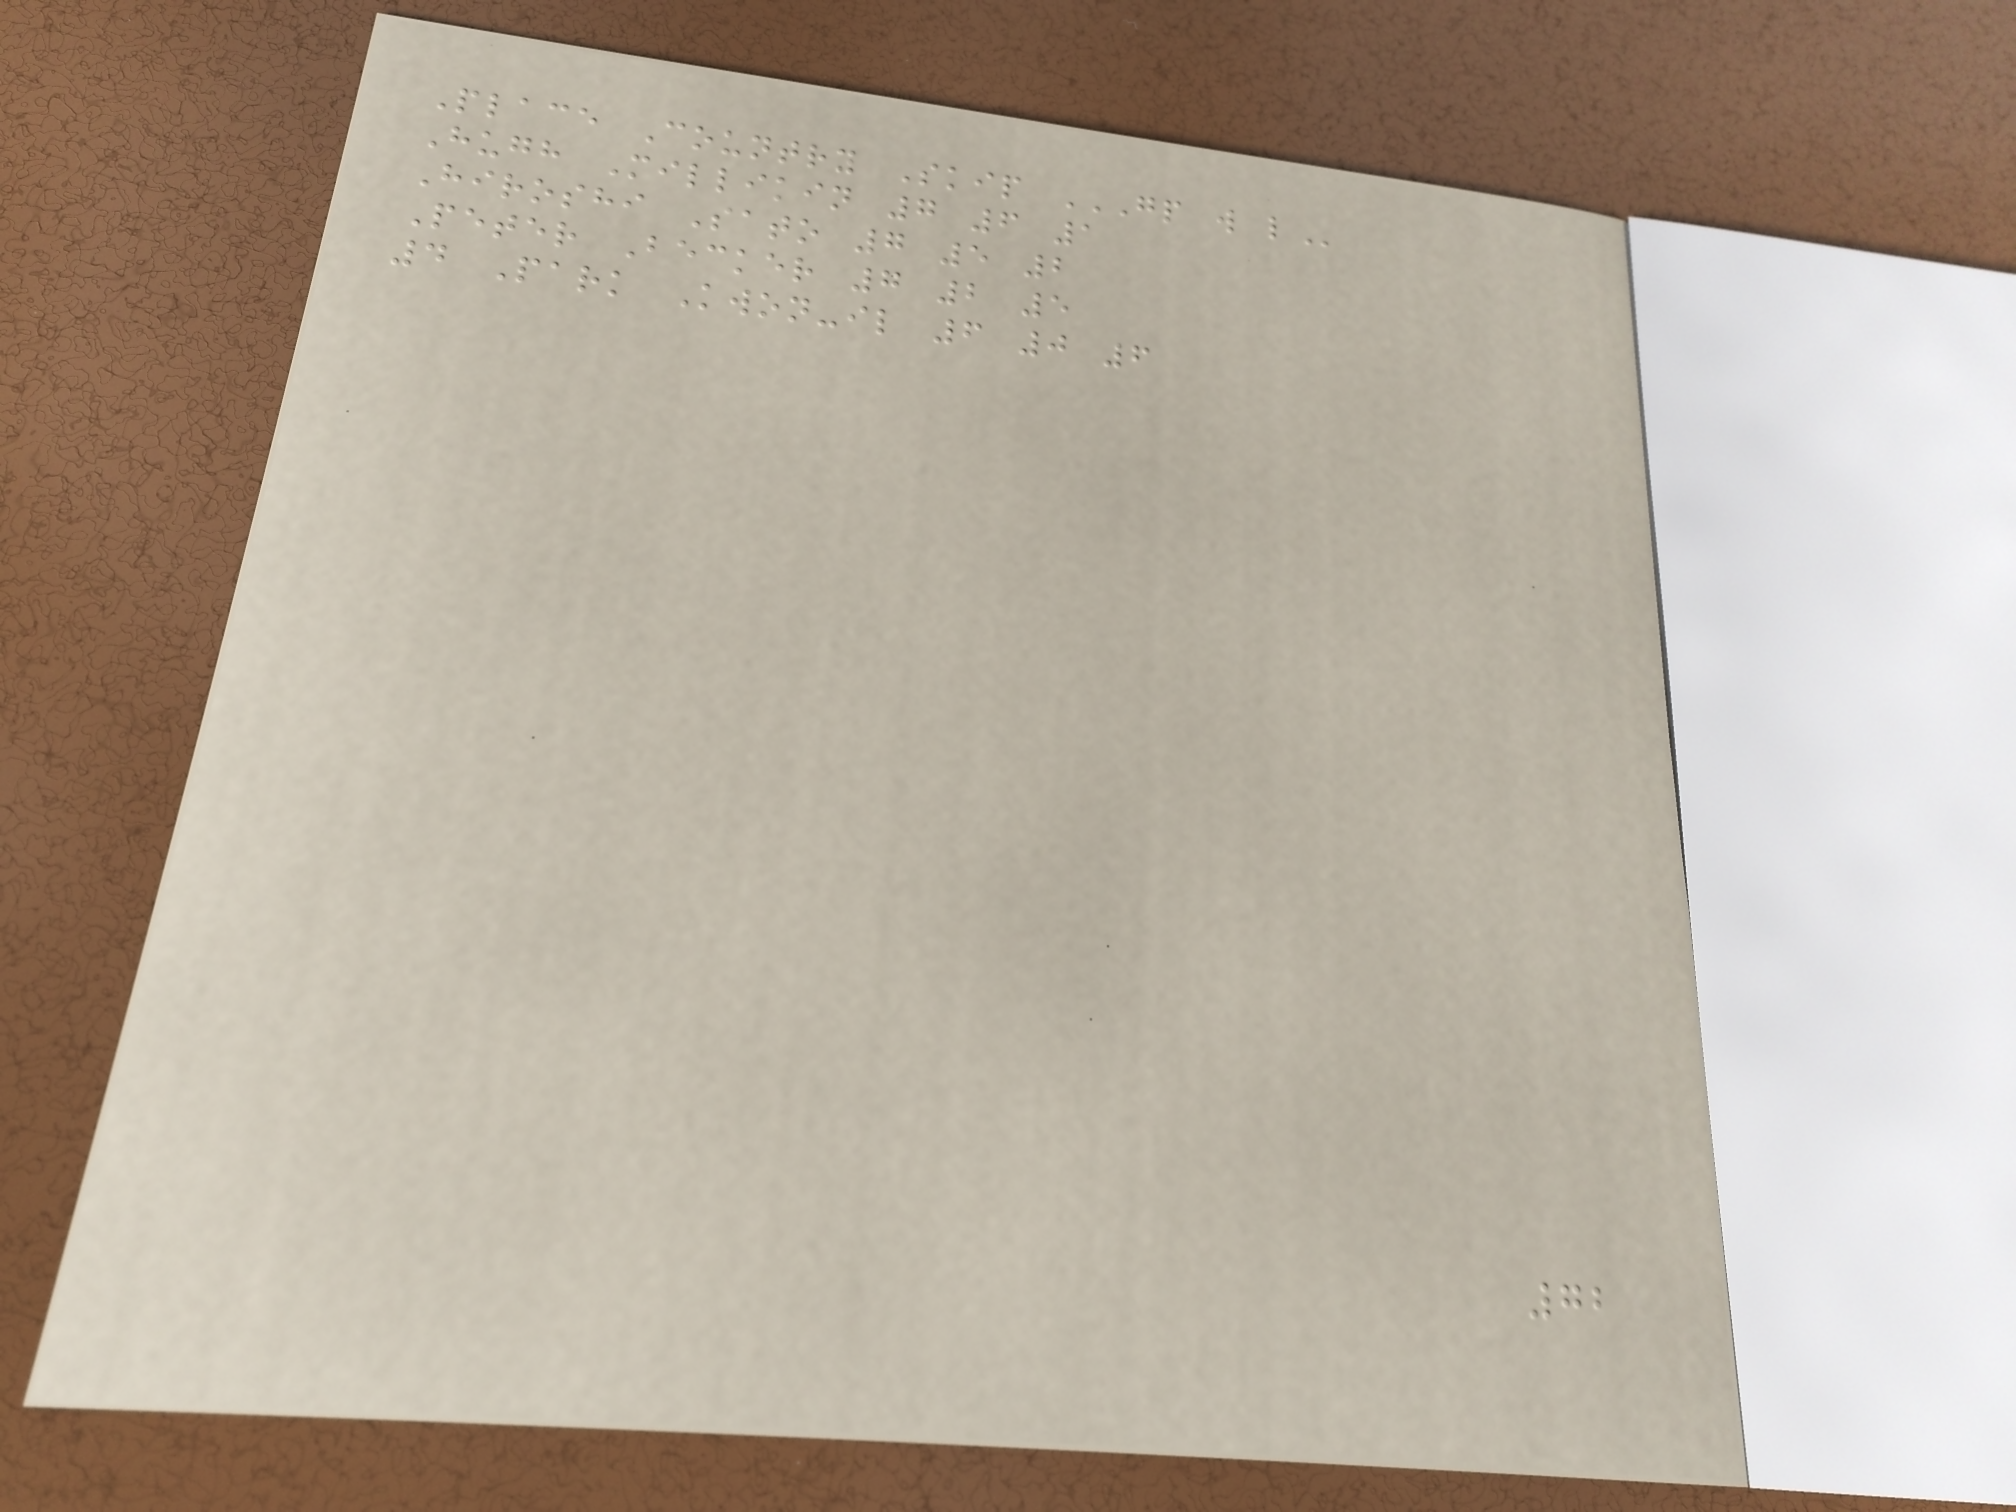Place Country Skip GP W L
Hugh Millikin 7 6 1
Hiroshi Sato 7 5 2
Peter Becker 7 2 5
4 Park Kwon-il 6 0 6
72
